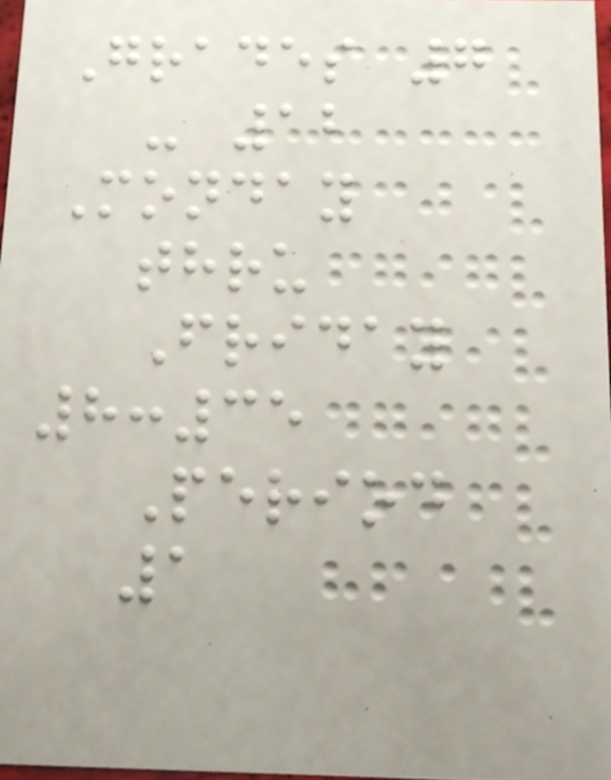Grades 7
- 12
Monday
thru
Friday
8:35
Period
1
